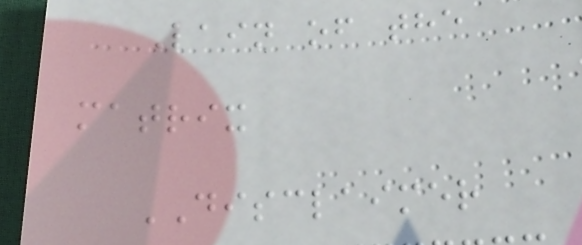Lain of the
matrix
DISCLAIMER
